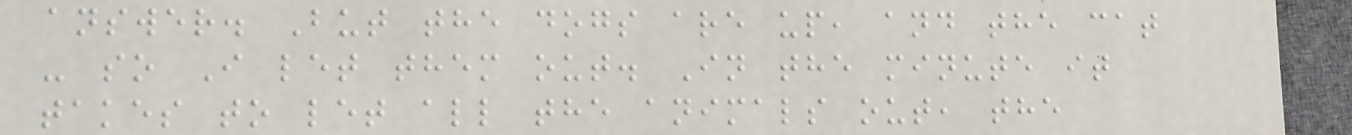answer. But the dogs are up, and the cat
- so I let them out. In the minute it
takes to let all the animals out, the
